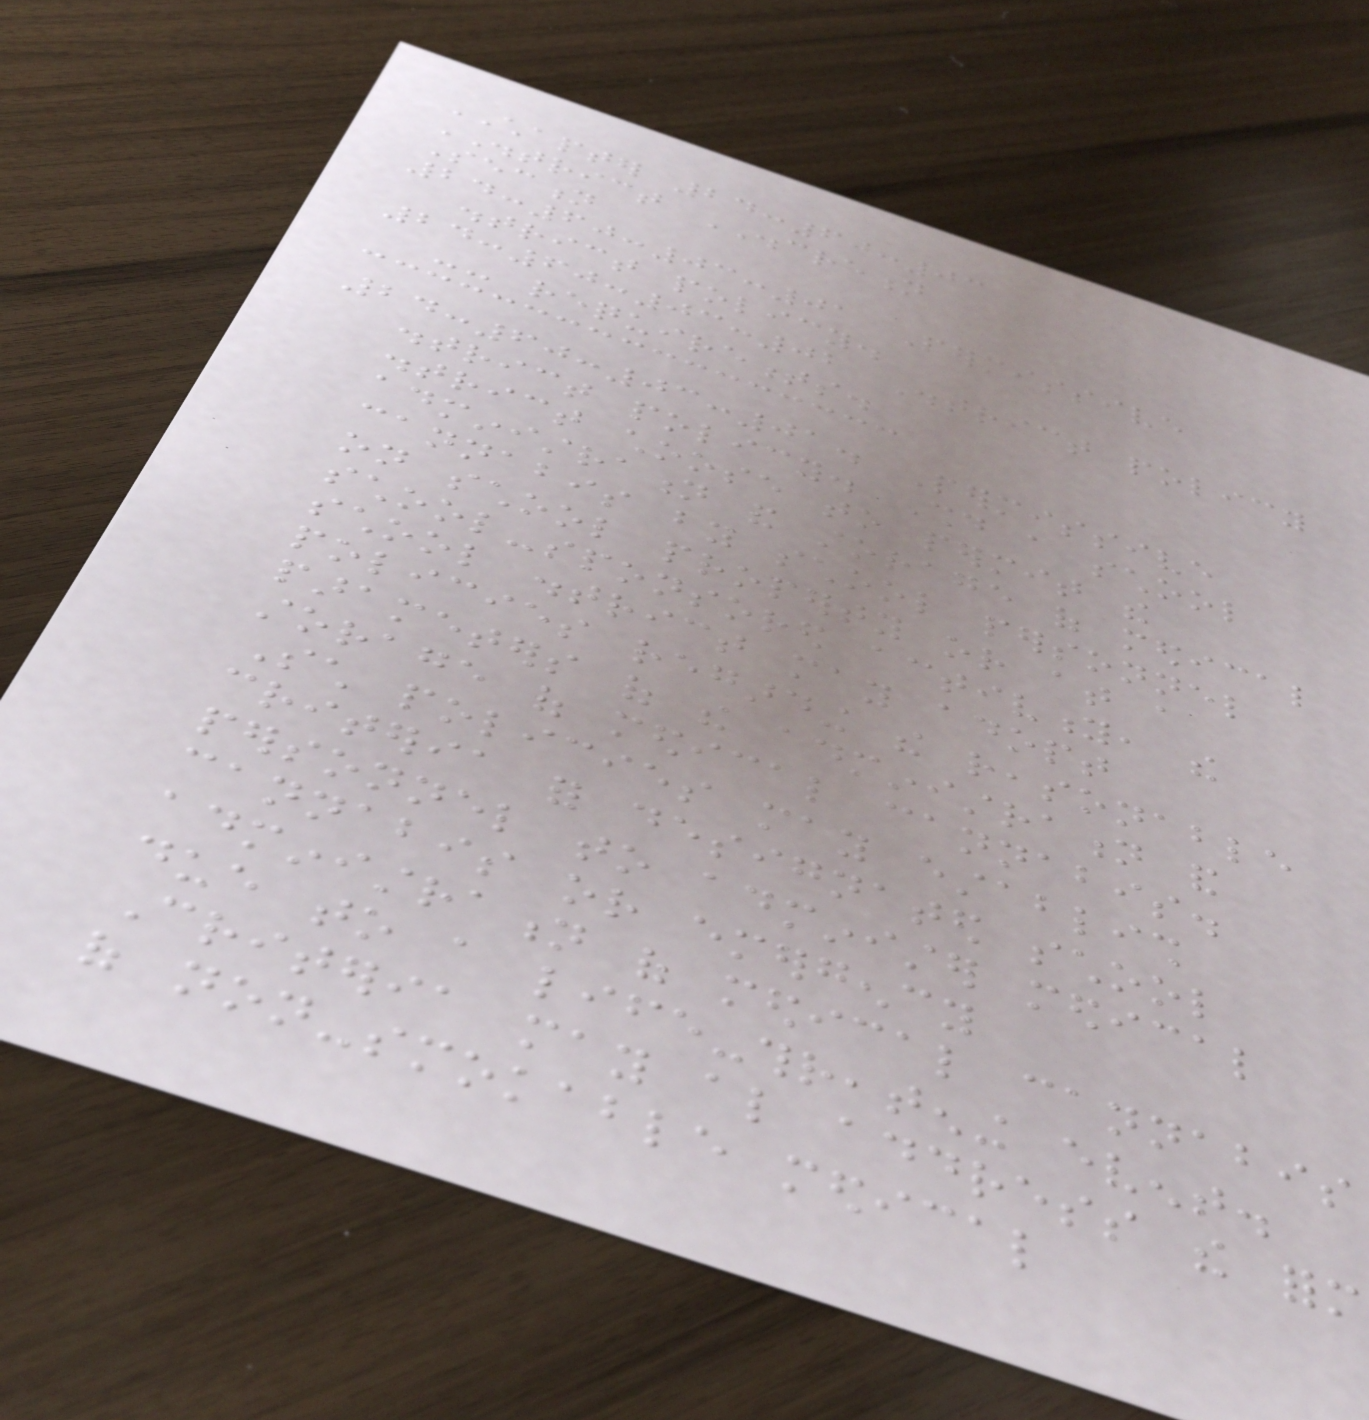CHAPTER 24:60:03
DISTRICT DISCRETION
Section
24:60:03:01 Permissive
district policy.
24:60:03:02 District policy
-- requirements.
24:60:03:01. Permissive
district policy. Should a school
district choose to permit the
administration and storage of medical
cannabis by school personnel
on school property or at a
school-sponsored activity, the
school district may adopt
policies regarding the reasonable
parameters of the administration and
storage of medical cannabis.
Such policies may establish
criteria for designated school
personnel to administer medical
cannabis or emergency
administration of medical cannabis
due to a life-threatening event.
Criteria may also address the form
of non-smokable medical
